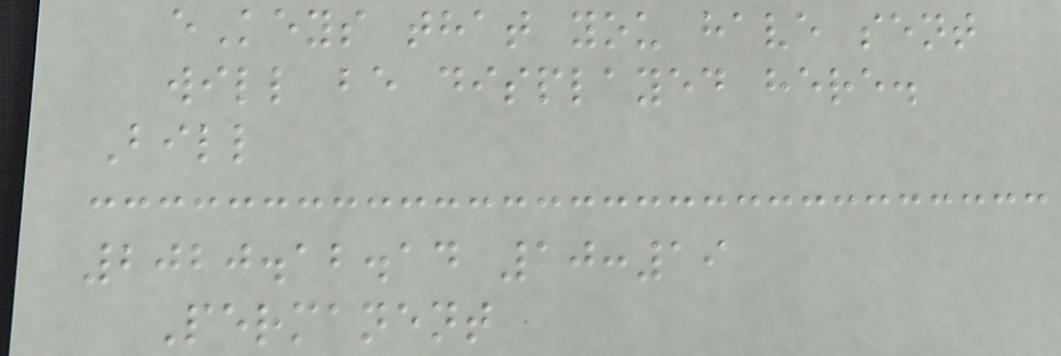eKeys that you have sent
will be displayed here.
Bill
2020.12.14 10:19
Permanent
